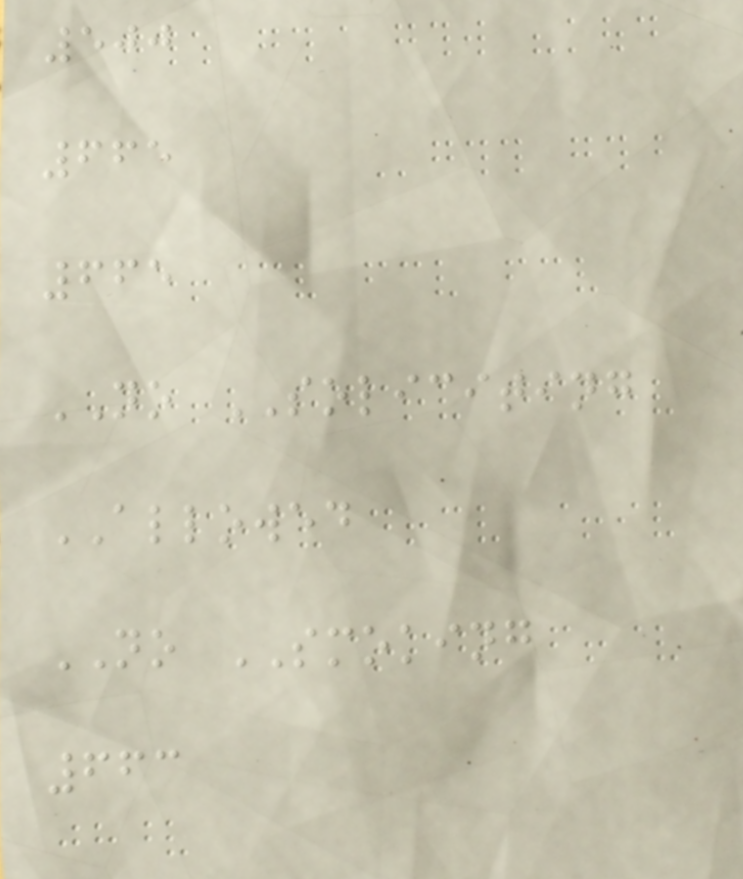500
665
665
NO SOLICITING
ALLOWED
NO SMOKING
663
